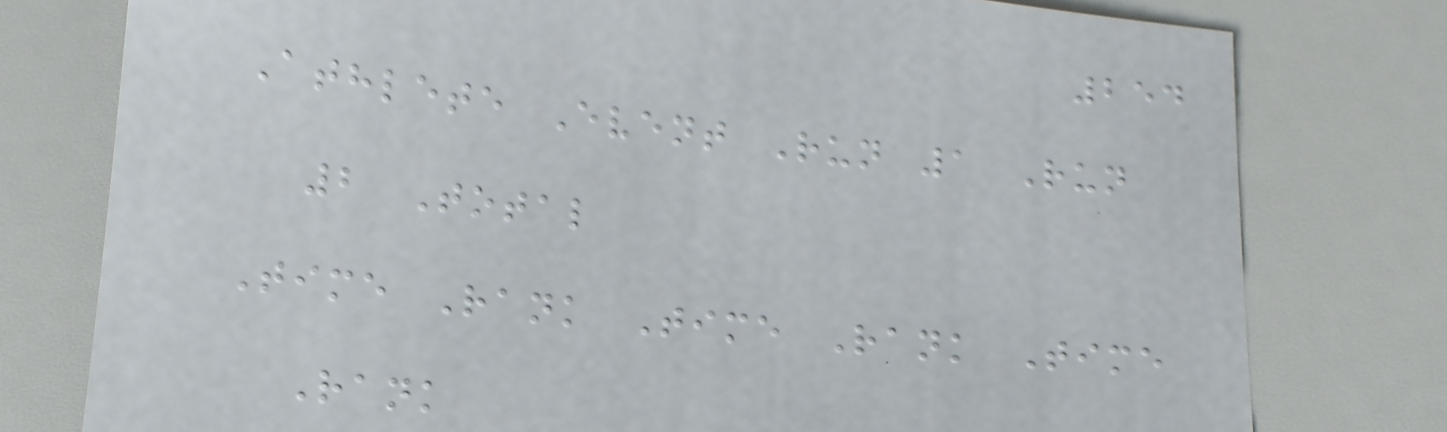254
Athlete Event Run 1 Run
2 Total
Time Rank Time Rank Time
Rank
